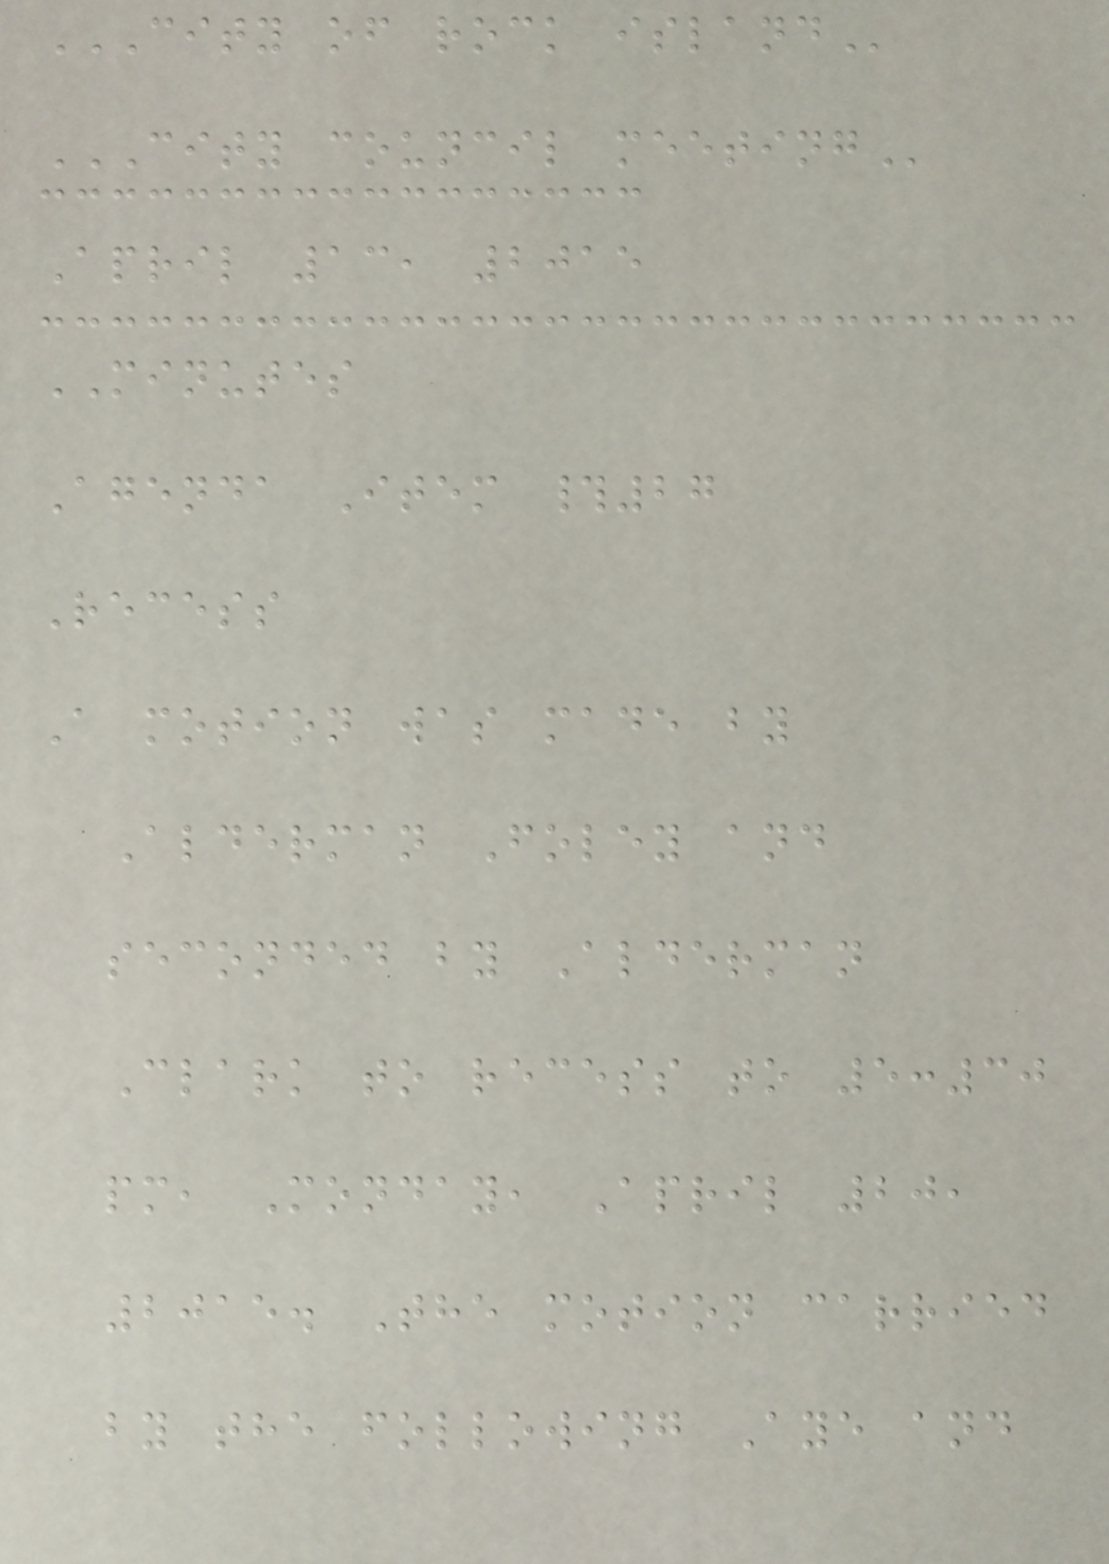CITY OF ROCK ISLAND
CITY COUNCIL MEETING
April 13, 2015
MINUTES
Agenda Item #27
Recess
A motion was made by
Alderman Foley and
seconded by Alderman
Clark to recess to 5:30
pm, Monday, April 20,
2015. The motion carried
by the following Aye and
